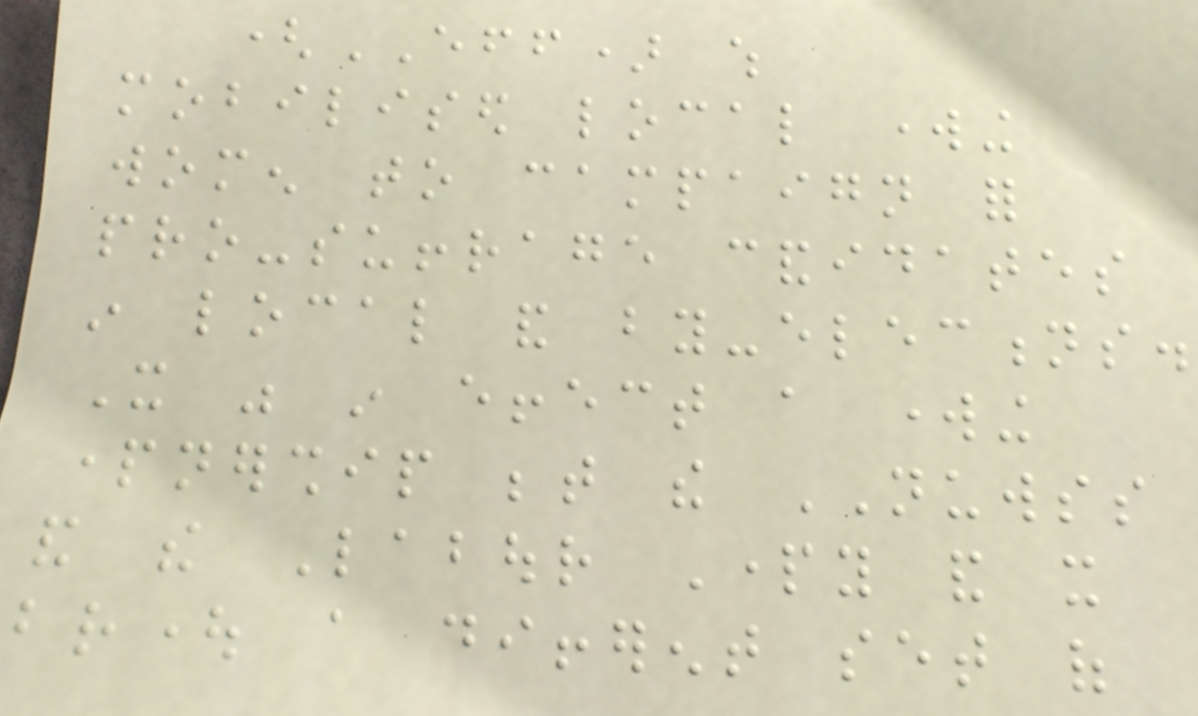(EFF) which
mobilised local working
women to campaign for
pro-suffrage candidates
in local and by-elections.
It was in effect a working
partnership between the NUWSS
and the Labour Party and it
brought a different set of
